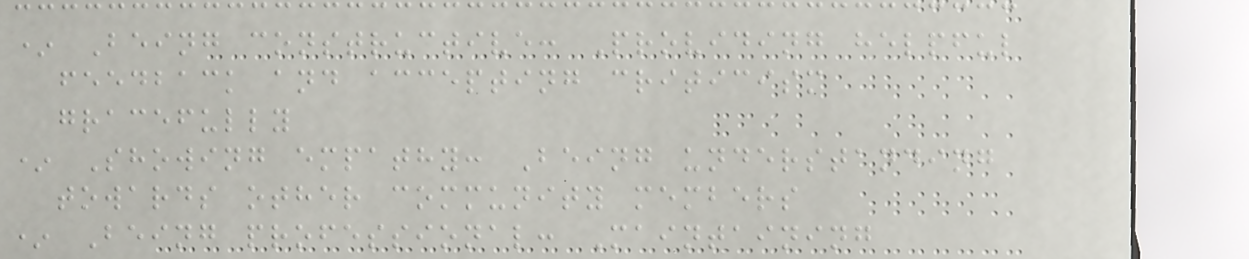* Being constructive: Providing helpful
feedback and accepting criticism
gracefully
* Showing empathy: Being understanding
towards other community members
* Being professional: Maintaining
